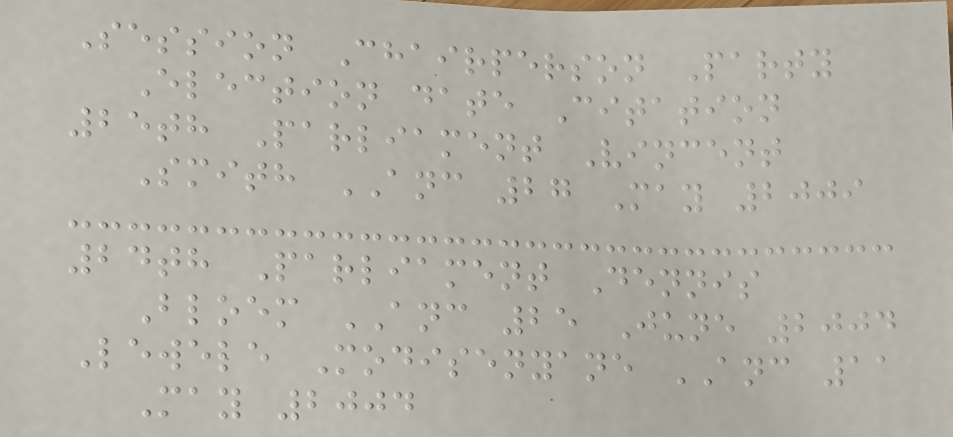Session Chairperson Party
Election date Citation
25th Parliament Vincent
Smith ANC 27 May 2009
24th Parliament Dennis
Bloem ANC 25 June 2004
Lewele Modisenyane ANC 11
May 2004
